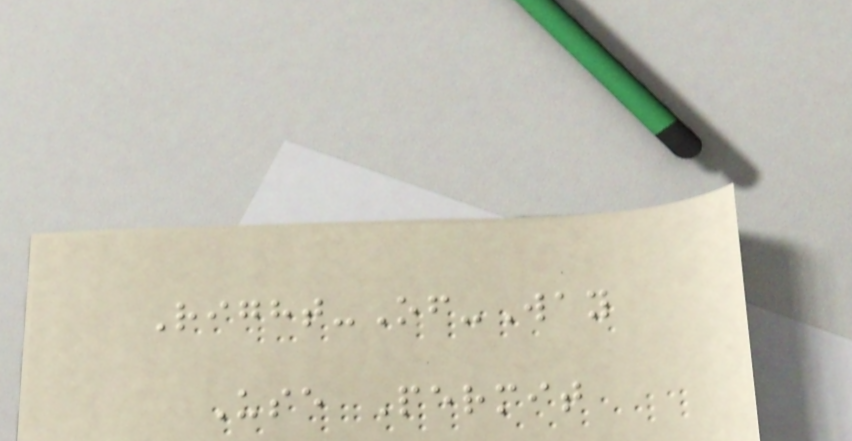Right-Of-Way
Use Permit
